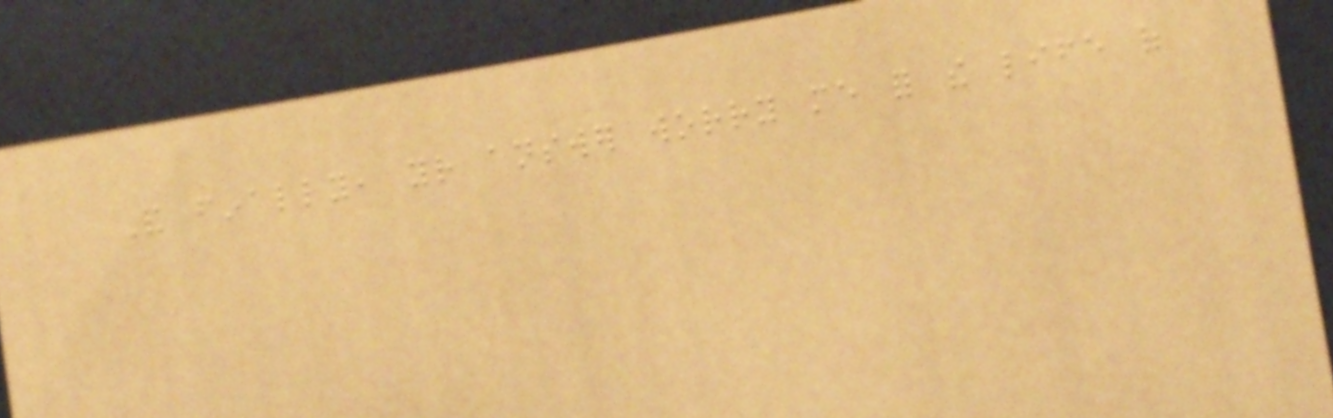And finally, your answer worry me for the life of
